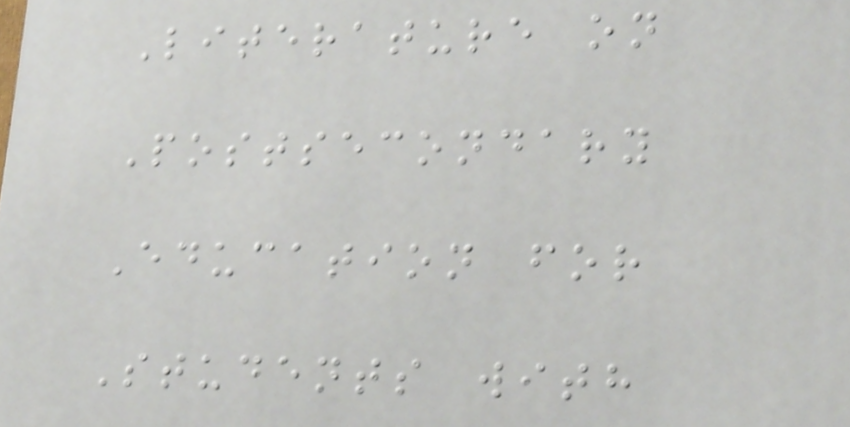Literature on
Postsecondary
Education for
Students with
